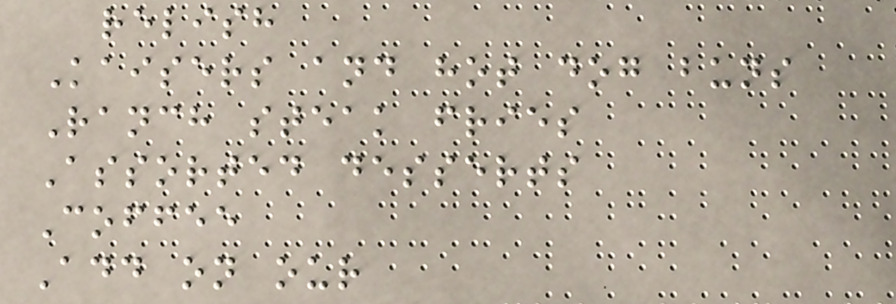relish
Kaisers and hot dog buns
Ranch steak fries
Assorted desserts
Coffee
Add on our
